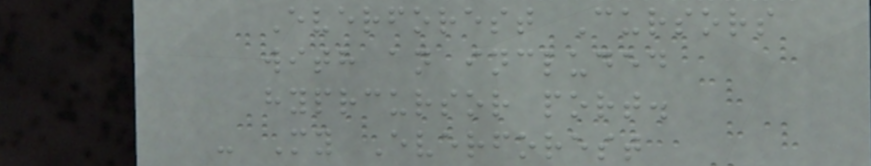Everforest Cursors
with an included
hyprcursor port.
- My Everforest
